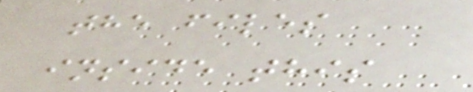the files
inside this
